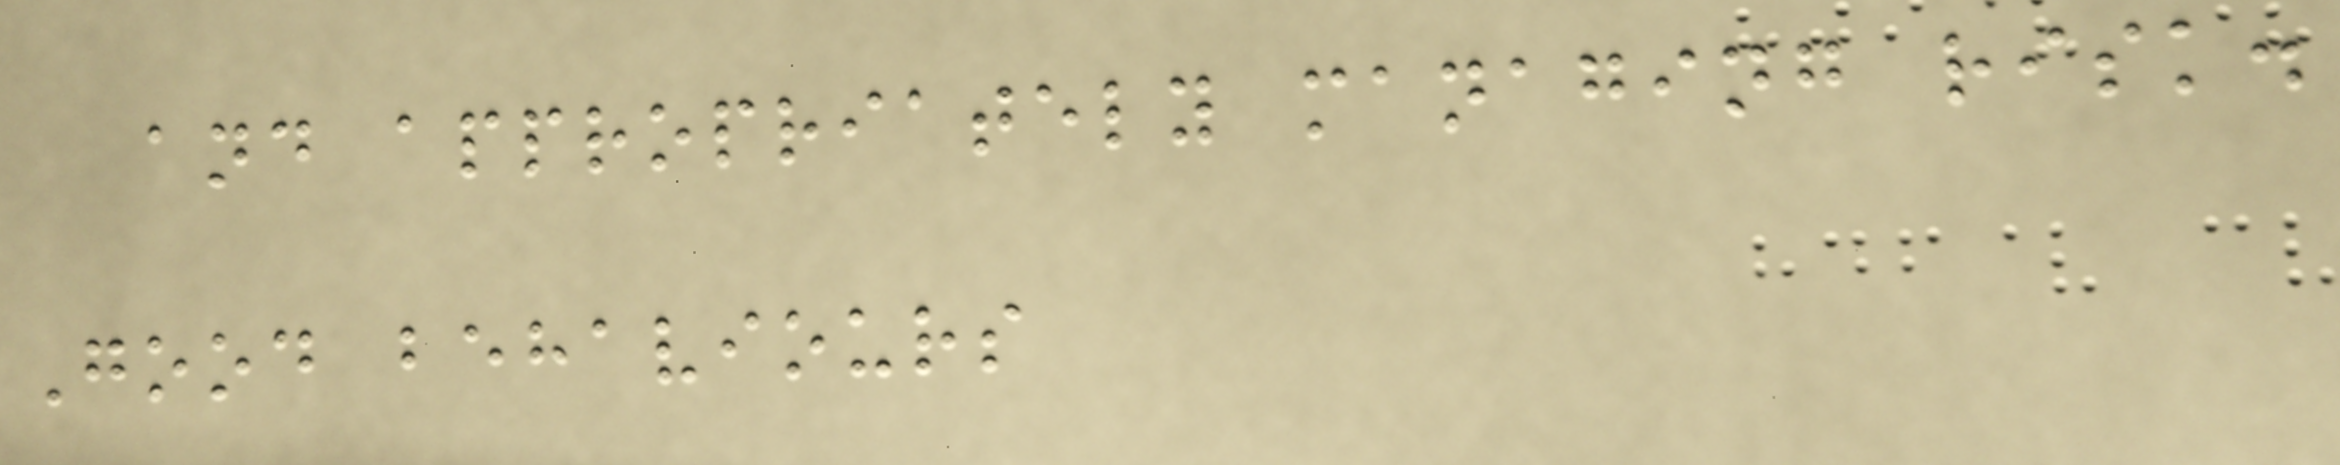and appropriately managing risk.
Good behaviours
